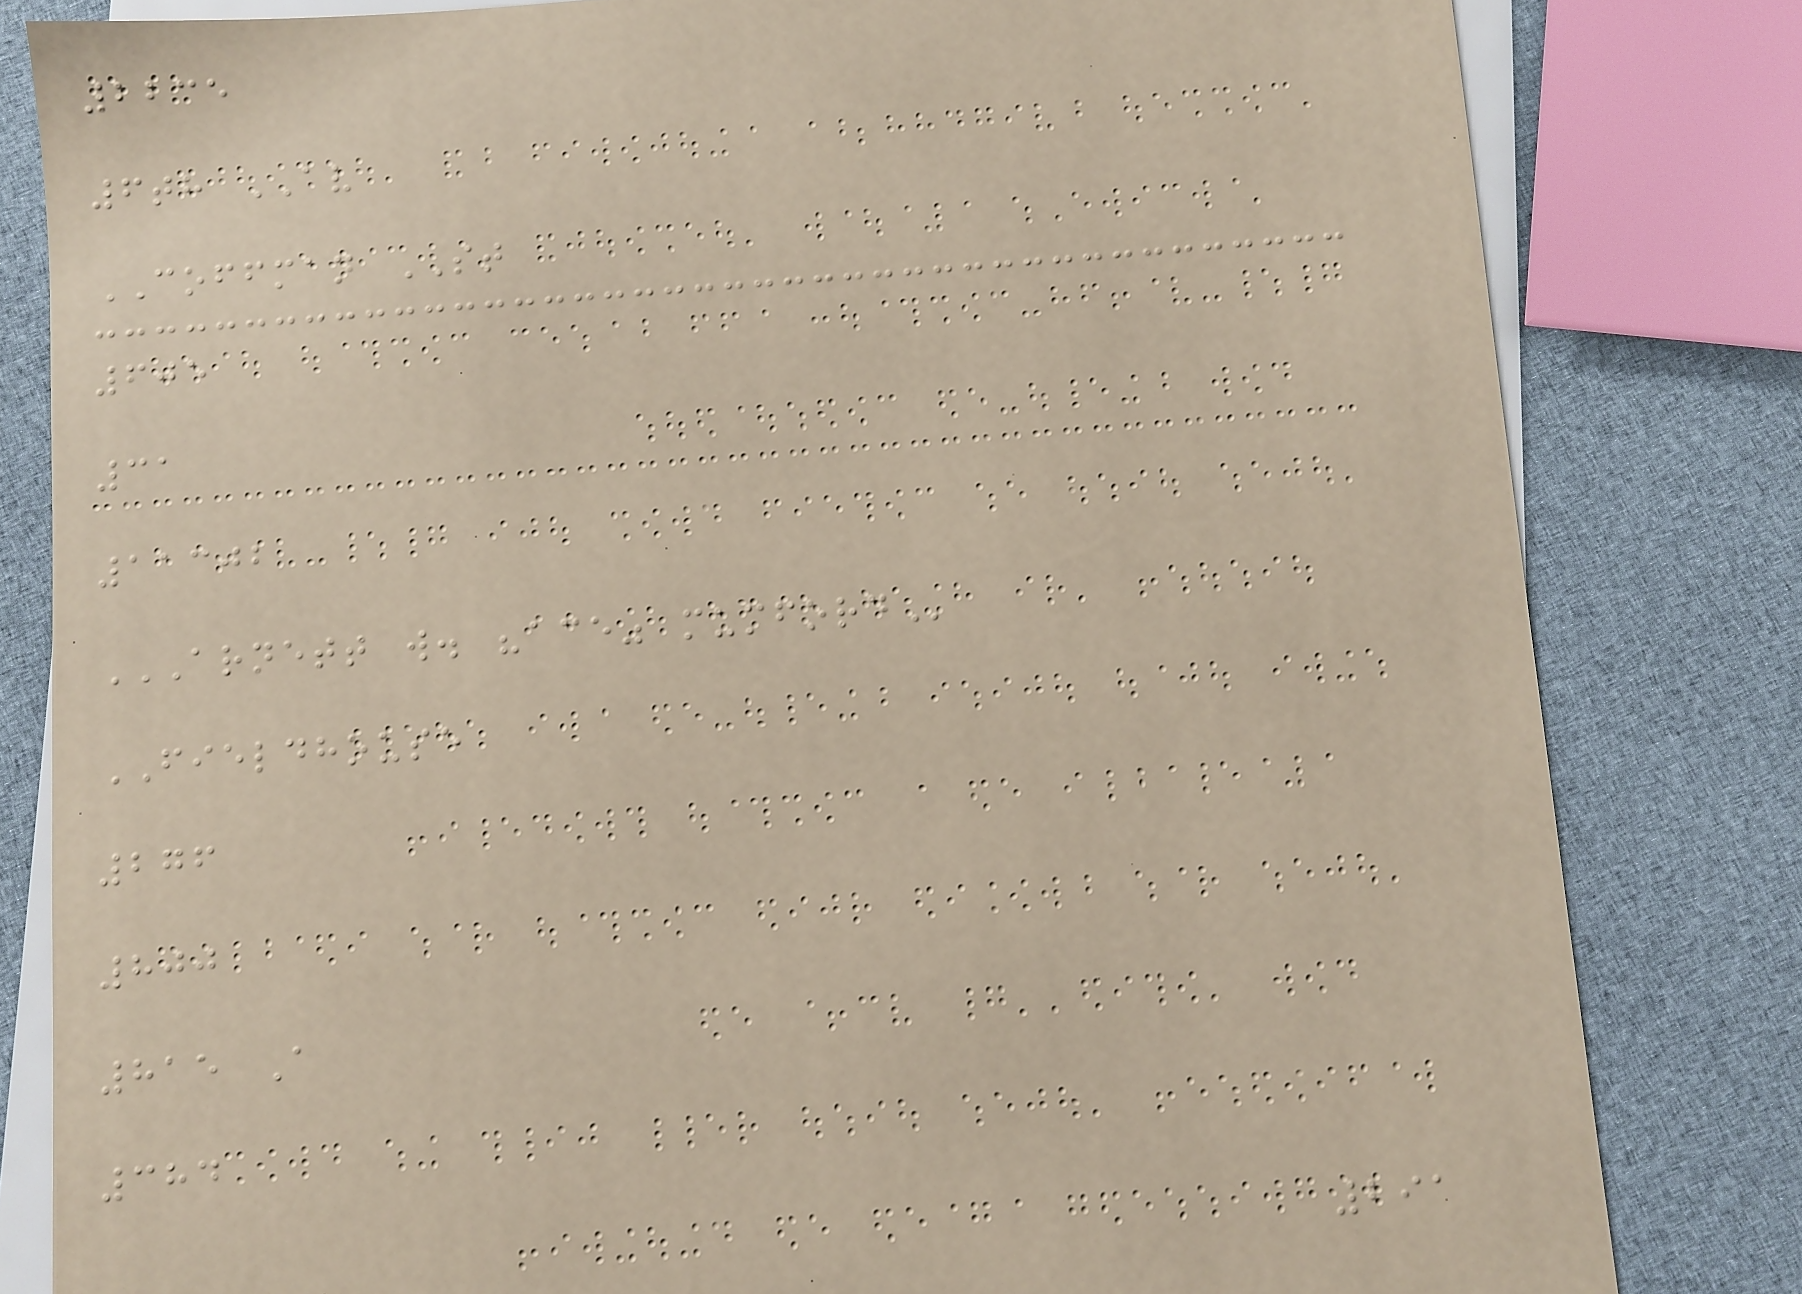2235
6th AV
COFFMAN ST
605
31
11302
ARNETT W. "ACE" MUMFORD
FIELDHOUSE
276
800
815 A
384
291
